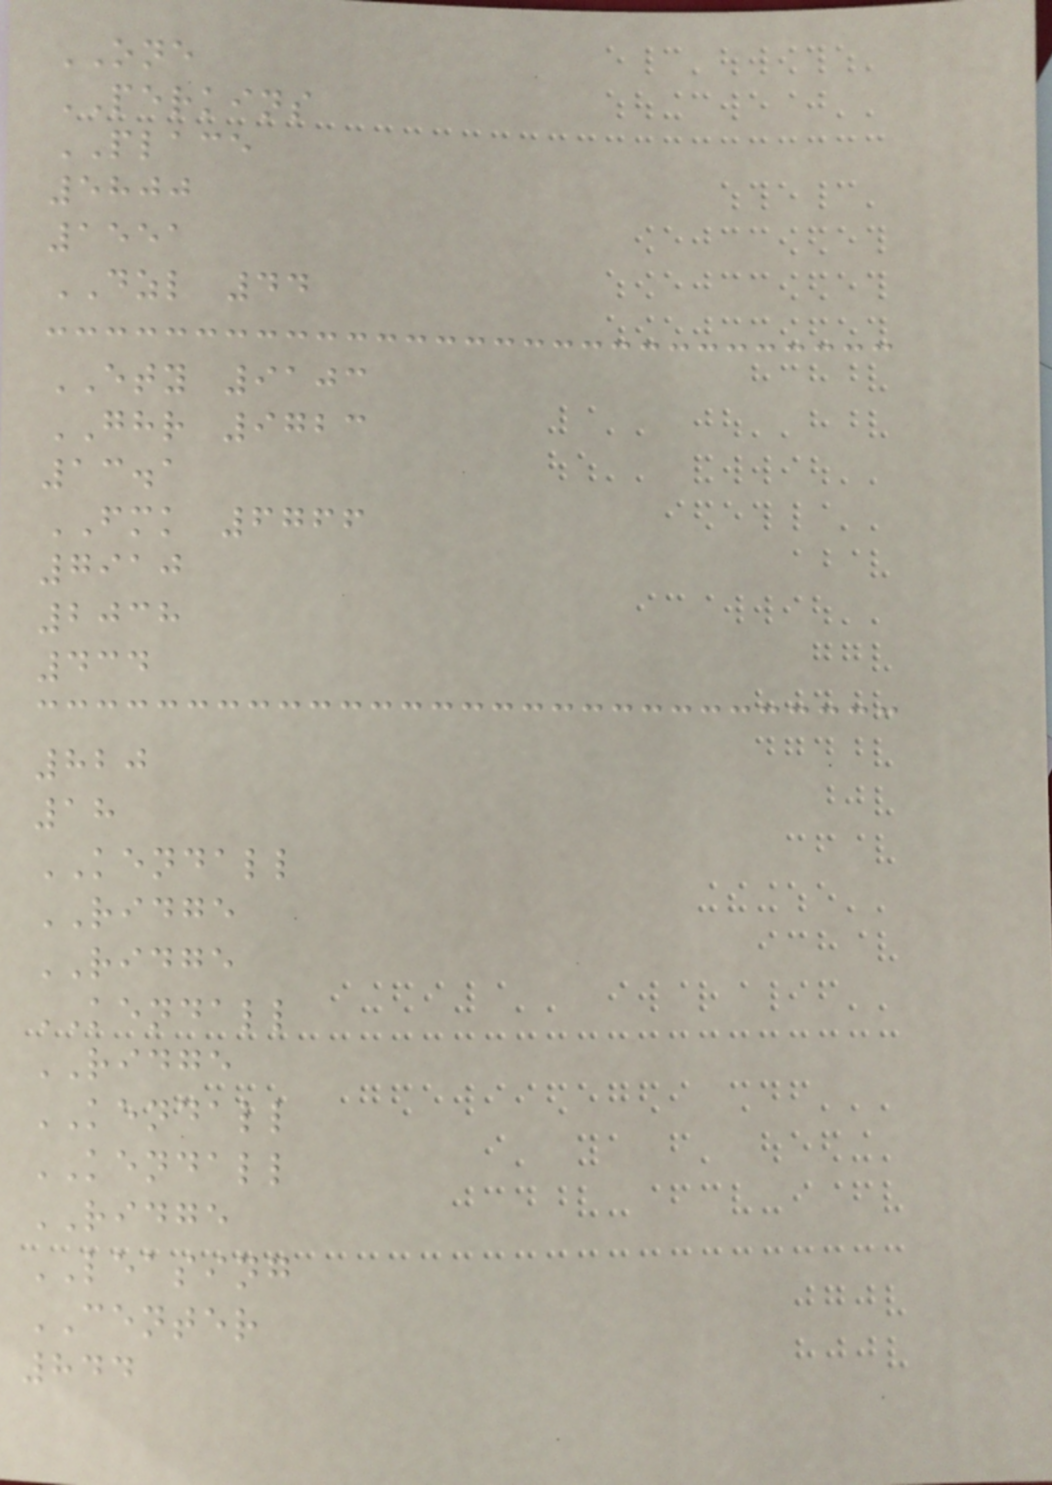ONE
PERKINS
PLACE
5800
1551
DZL 44
ETY 9103
GHR 9723
13.1
FMK 6766
7910
2038
434
820
18
KENDALL
RIDGE
RIDGE
KENDALL
RIDGE
KENDALL
KENDALL
RIDGE
LEASING
CENTER
844
